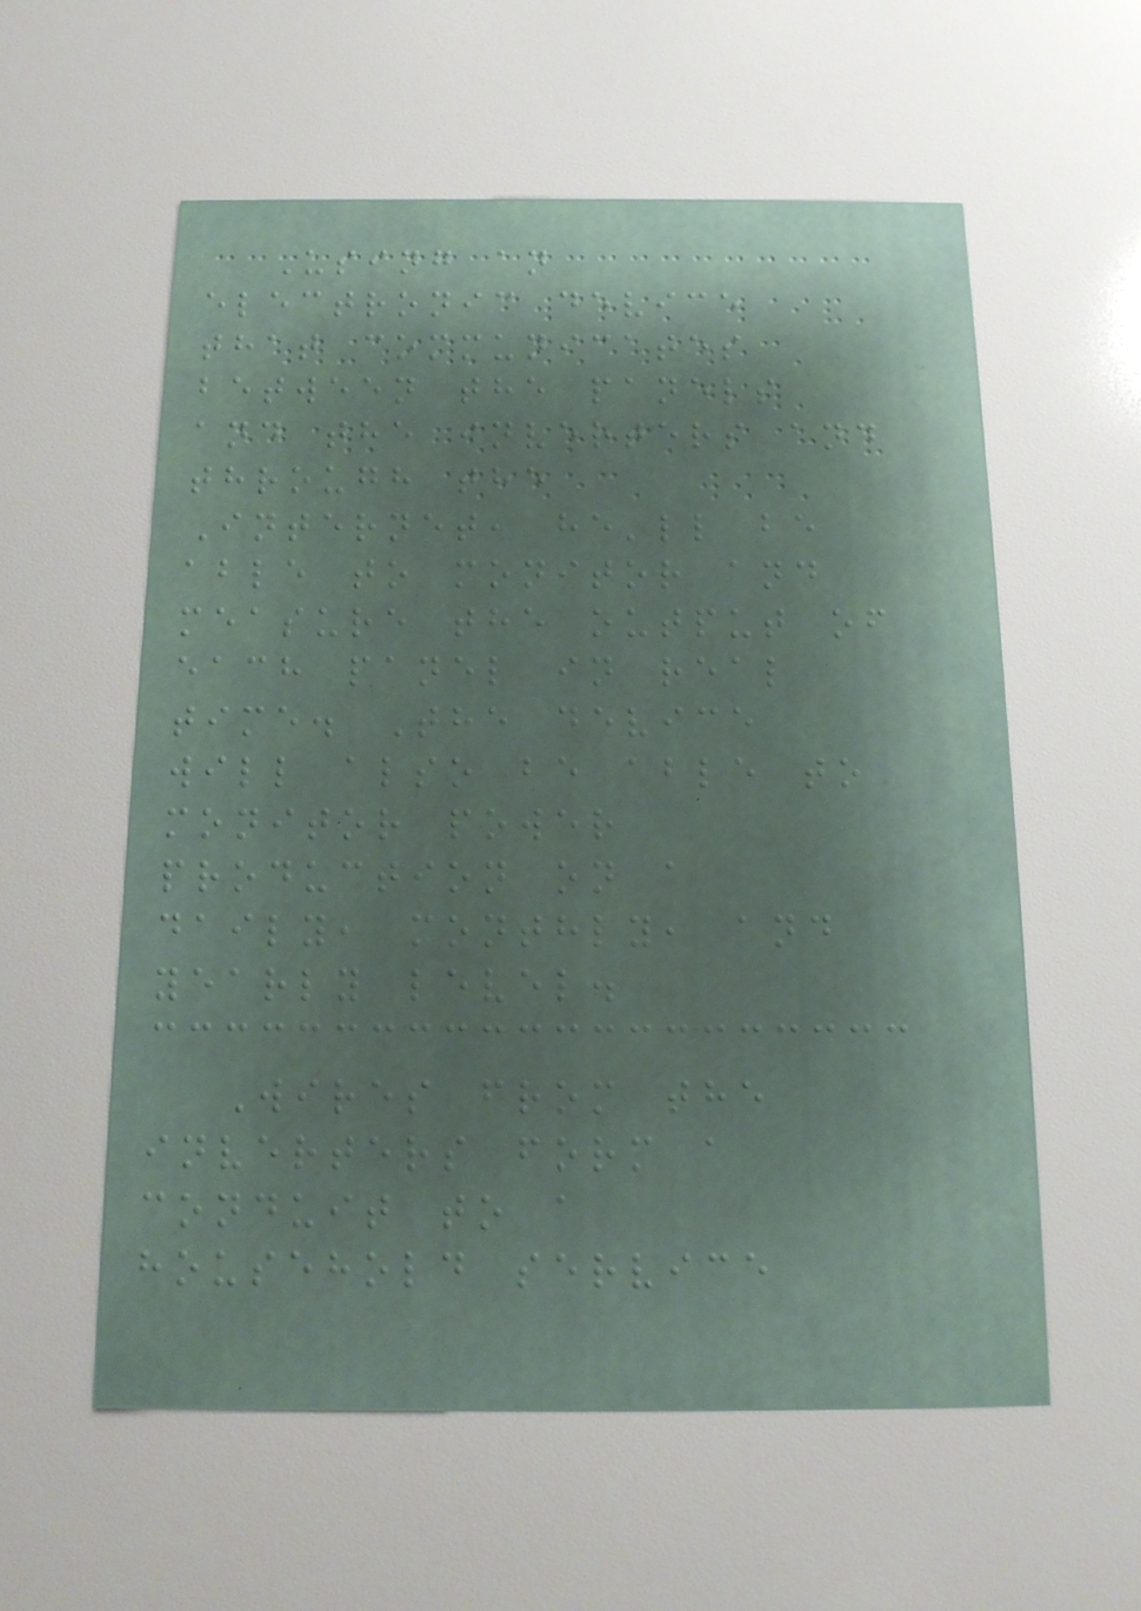Using an
electronic device
that communicates
between the panels
and the inverters and
through the
Internet, he'll be
able to monitor and
measure the output of
each panel in real
time. The device
will also be able to
monitor power
production on a
daily, monthly, and
yearly level.
Wires from the
inverters form a
conduit to a
household service
